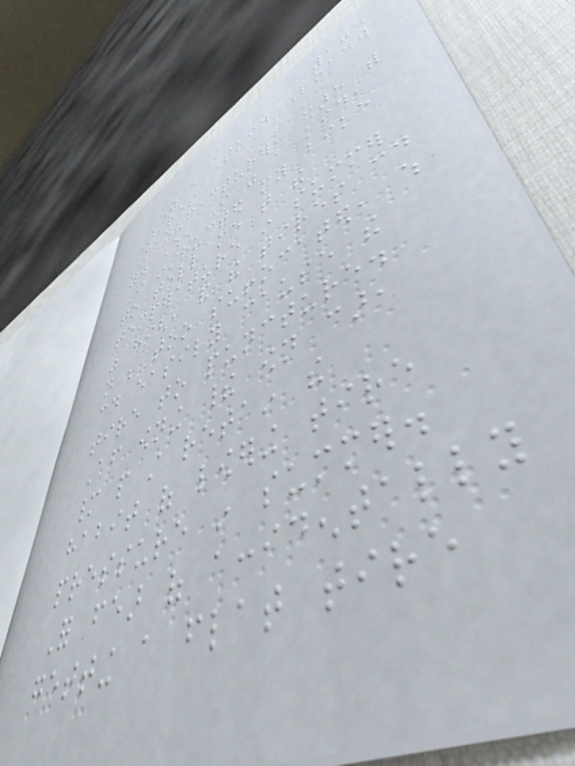174
As a Skid Loader
Tires
Manufacturer, share with
you. When I was a kid,
I instructed my bike
to tell me that the
temperature in summer
was high, and the tires could
not be too suffocated, which
could easily cause the
tire to puncture.
After owning their own car,
many people still retain the
habit of lowering tire
pressure in summer.
For fear of accidentally
getting a flat tire
